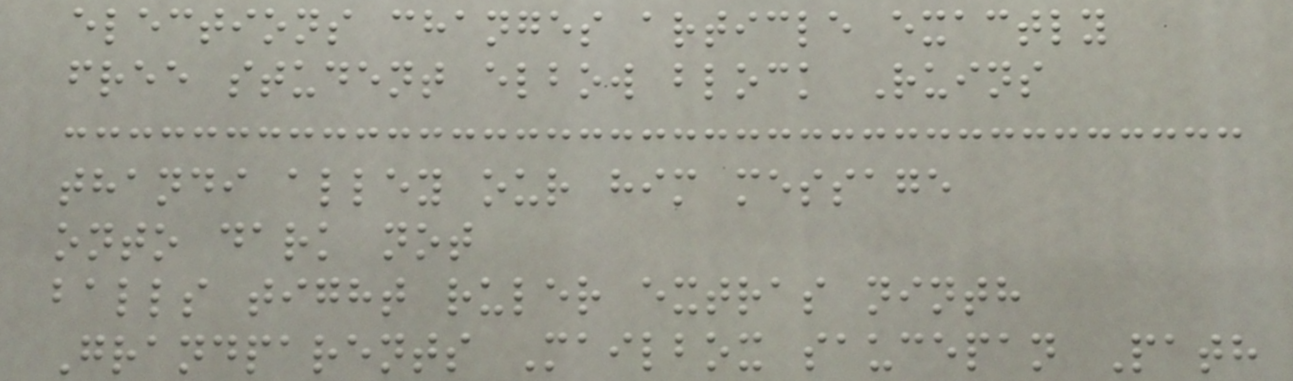elections changes article exactly
free student elbow block Ruins
thandi alley our him message
onto dark not
balls tight ruler extras ninth
Grandparents Mailbox saucepan Path
